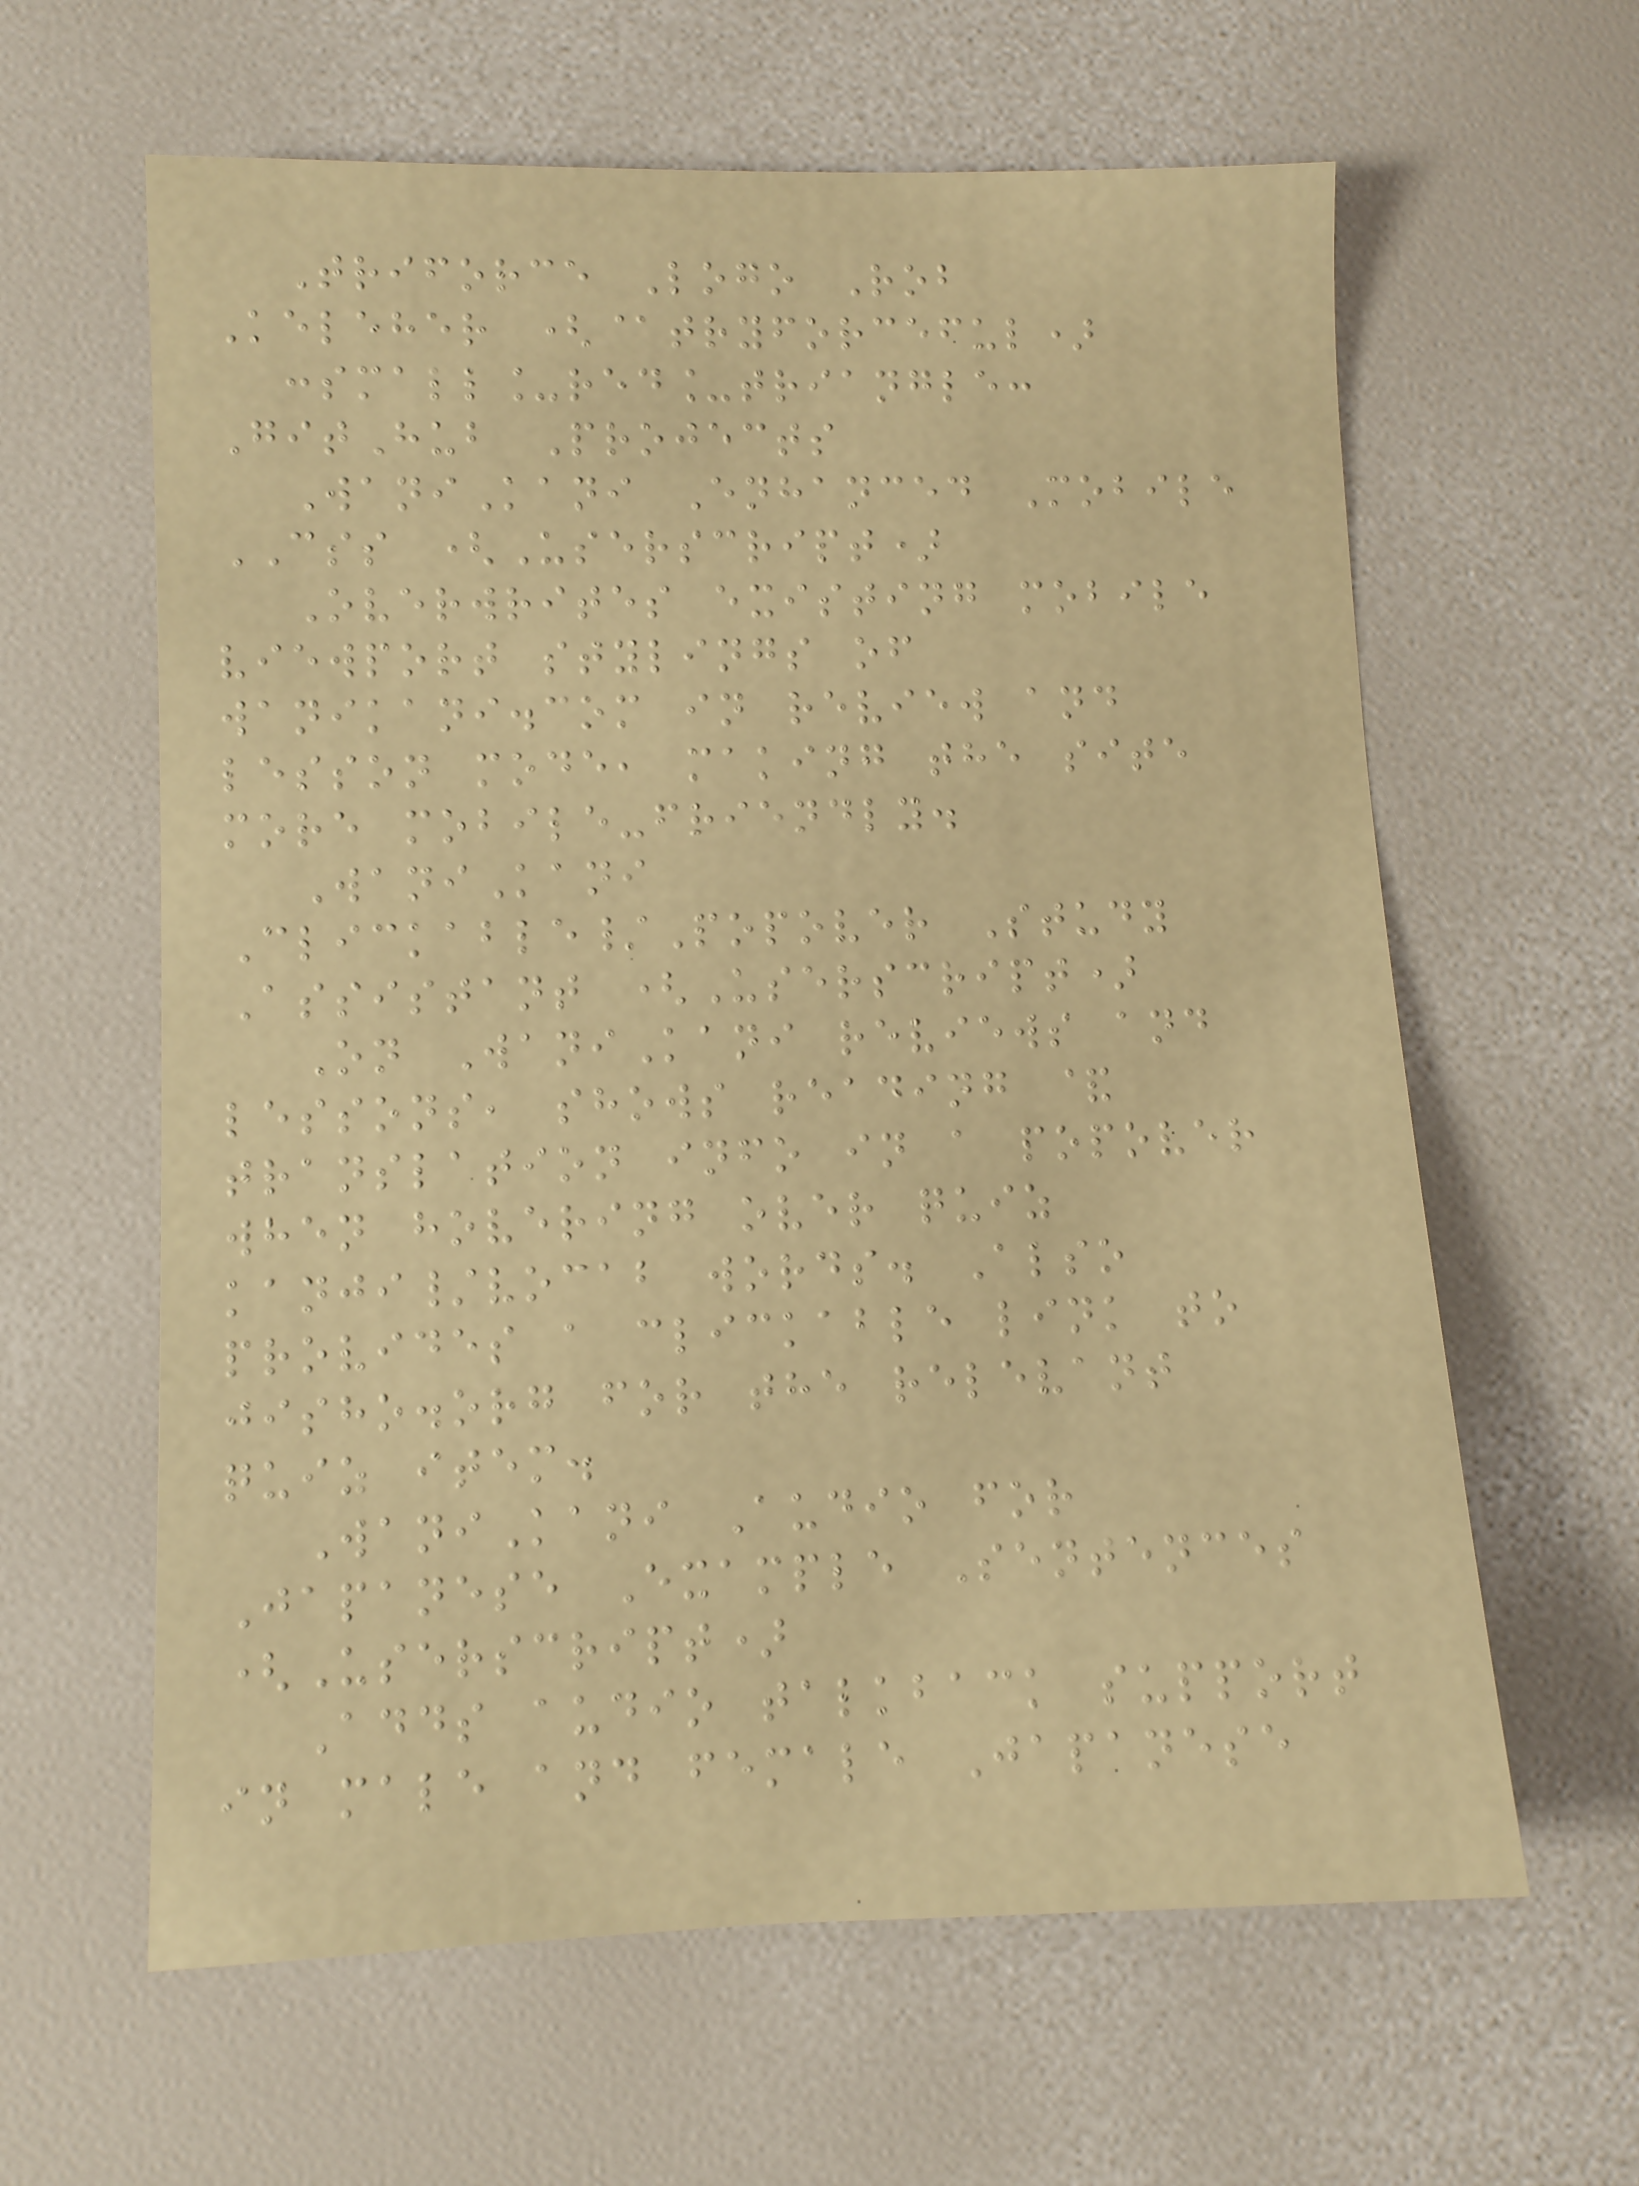Triforce Logo Rob
Keleher (@tryforceful)
:small_red_triangle:
GitHub Projects
WaniKani Enhanced Mobile
CSS (Userscript)
Overwrites existing mobile
viewport stylings of
wanikani.com in review and
lesson mode, making the site
more mobile-friendly.
WaniKani
Clickable/Popover Study
Assistant (Userscript)
On WaniKani reviews and
lessons, shows reading &
translation info in a popover
when hovering over quiz
kanji/vocab words. Also
provides a clickable link to
jisho.org for the relevant
quiz item.
WaniKani Audio for
Japanese Example Sentences
(Userscript)
Adds audio talkback support
in male and female Japanese
